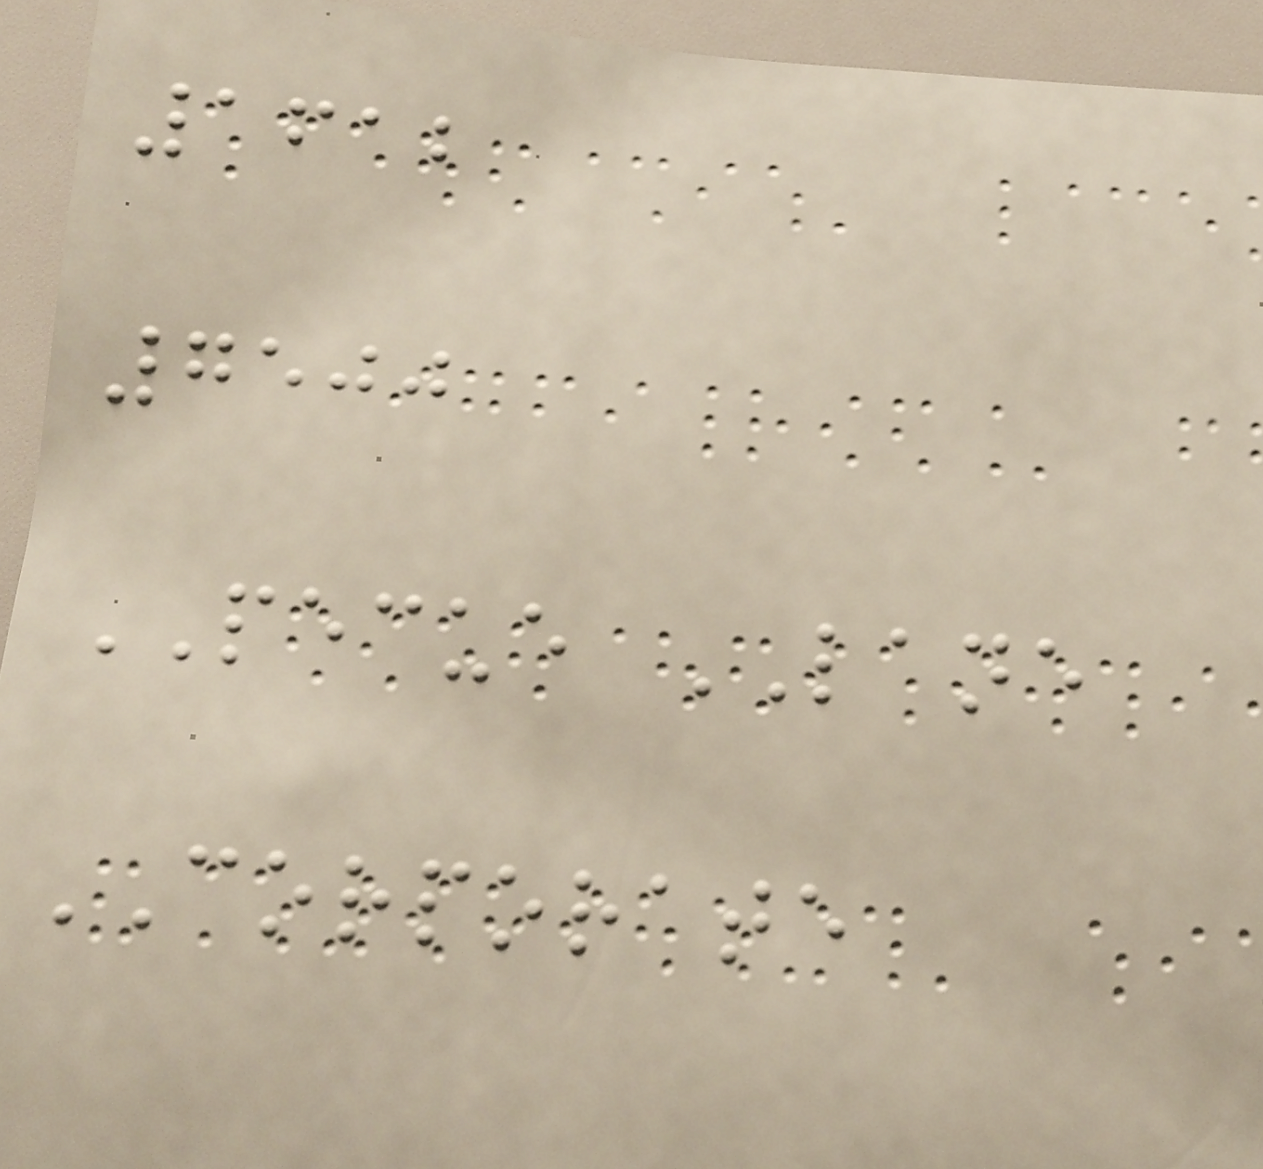1612
7500
PECUE LANE
CORPORATE
